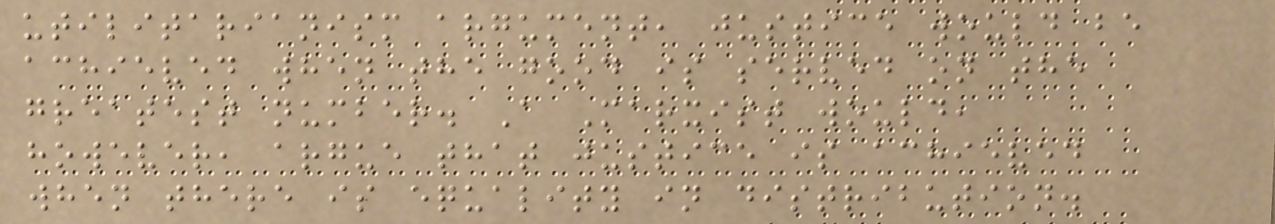utilitarianism argument, justice would be
achieved when the good is served on the
greatest number. A Marxist would,
however, argue that justice is achieved
when there is equality in distribution.
